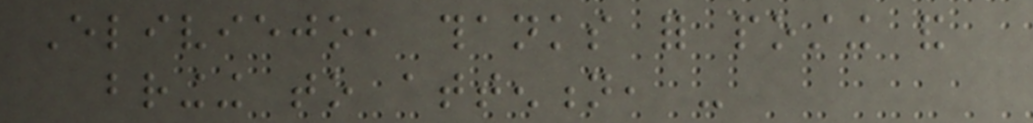Eliviejo, thanks for posting and
bringing to attention, -
